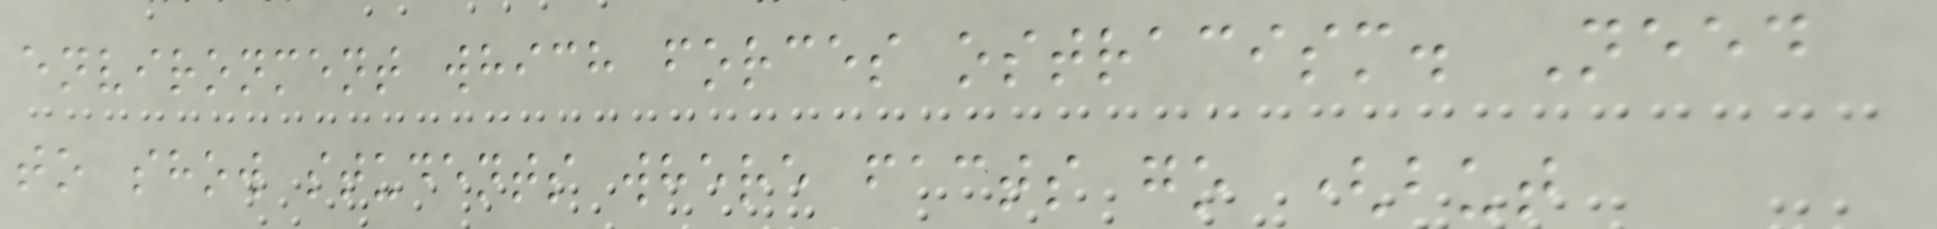environment which forces ostracism. Need
to show students where facts go (but
